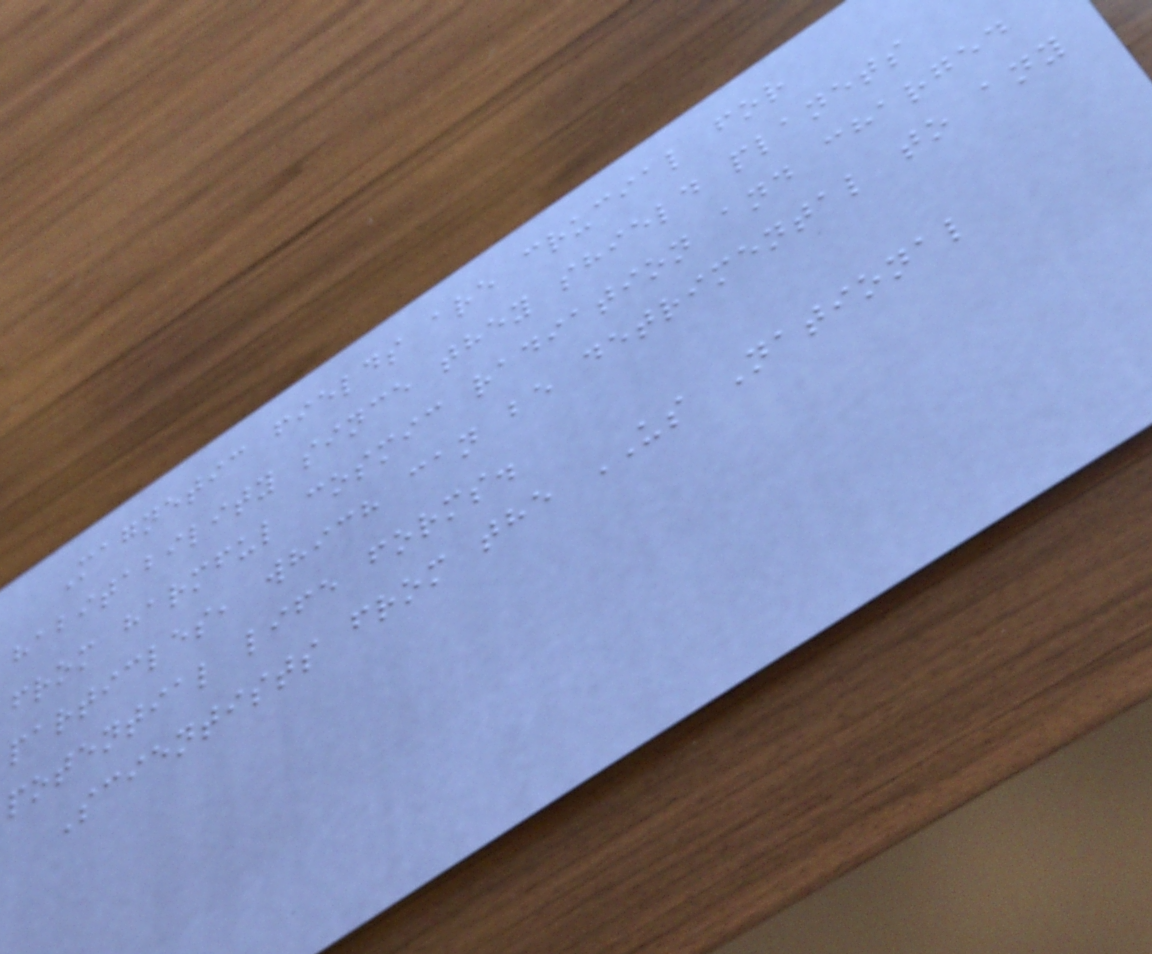Magnetic fields are crucial for
habitability since they shield planets
from harmful cosmic radiation and charged
particles, which can be detrimental to any
potential life forms.
Scientists from the US National
